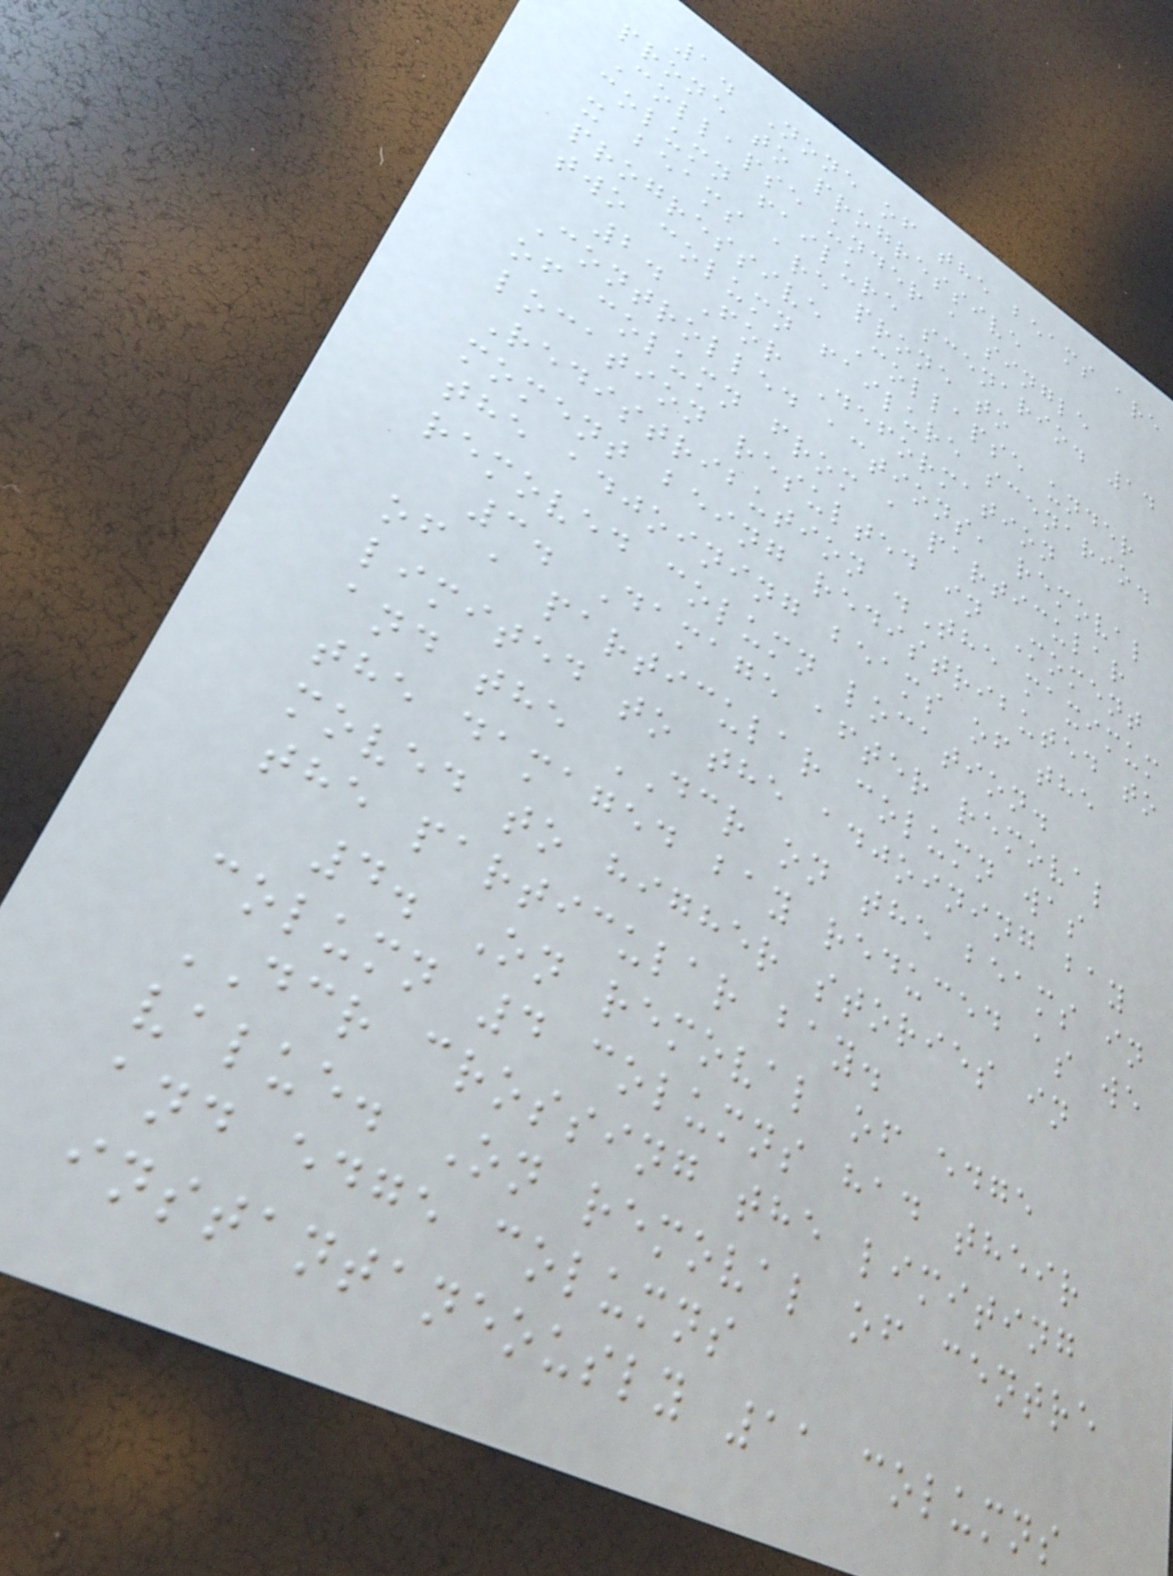1. None of the beams are
prone to progressive
Collapse under a single
column failure scenario. 14
x beams are prone to
progressive Collapse under
two column failure scenario.
2. For Deformation
Controlled actions, removal
of column from a particular
location resulted in Moment
Redistribution .The maximum
moment being redistributed to
the adjoining beams of the
removed column location.
3. Damage after removal
of a particular column was
limited to the adjoining bay
and the DCR on the beams in
the damaged bay reduced as we
moved to higher stories in
the particular bay.
4. On removal of edge
column 4 columns had their
DCR crossing the limiting
value. On removal of centre
and edge columns
instantaneously 11 columns
